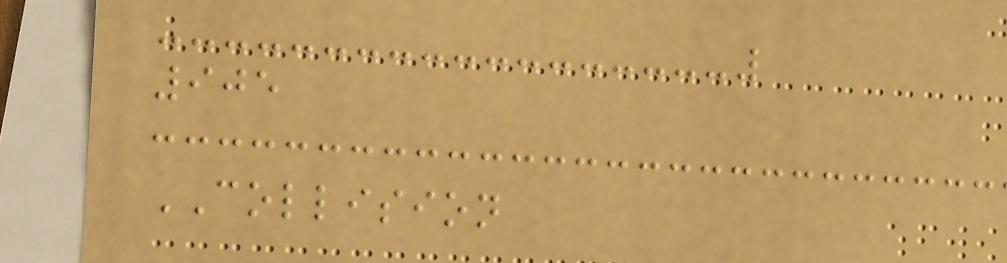905
COLLISION
